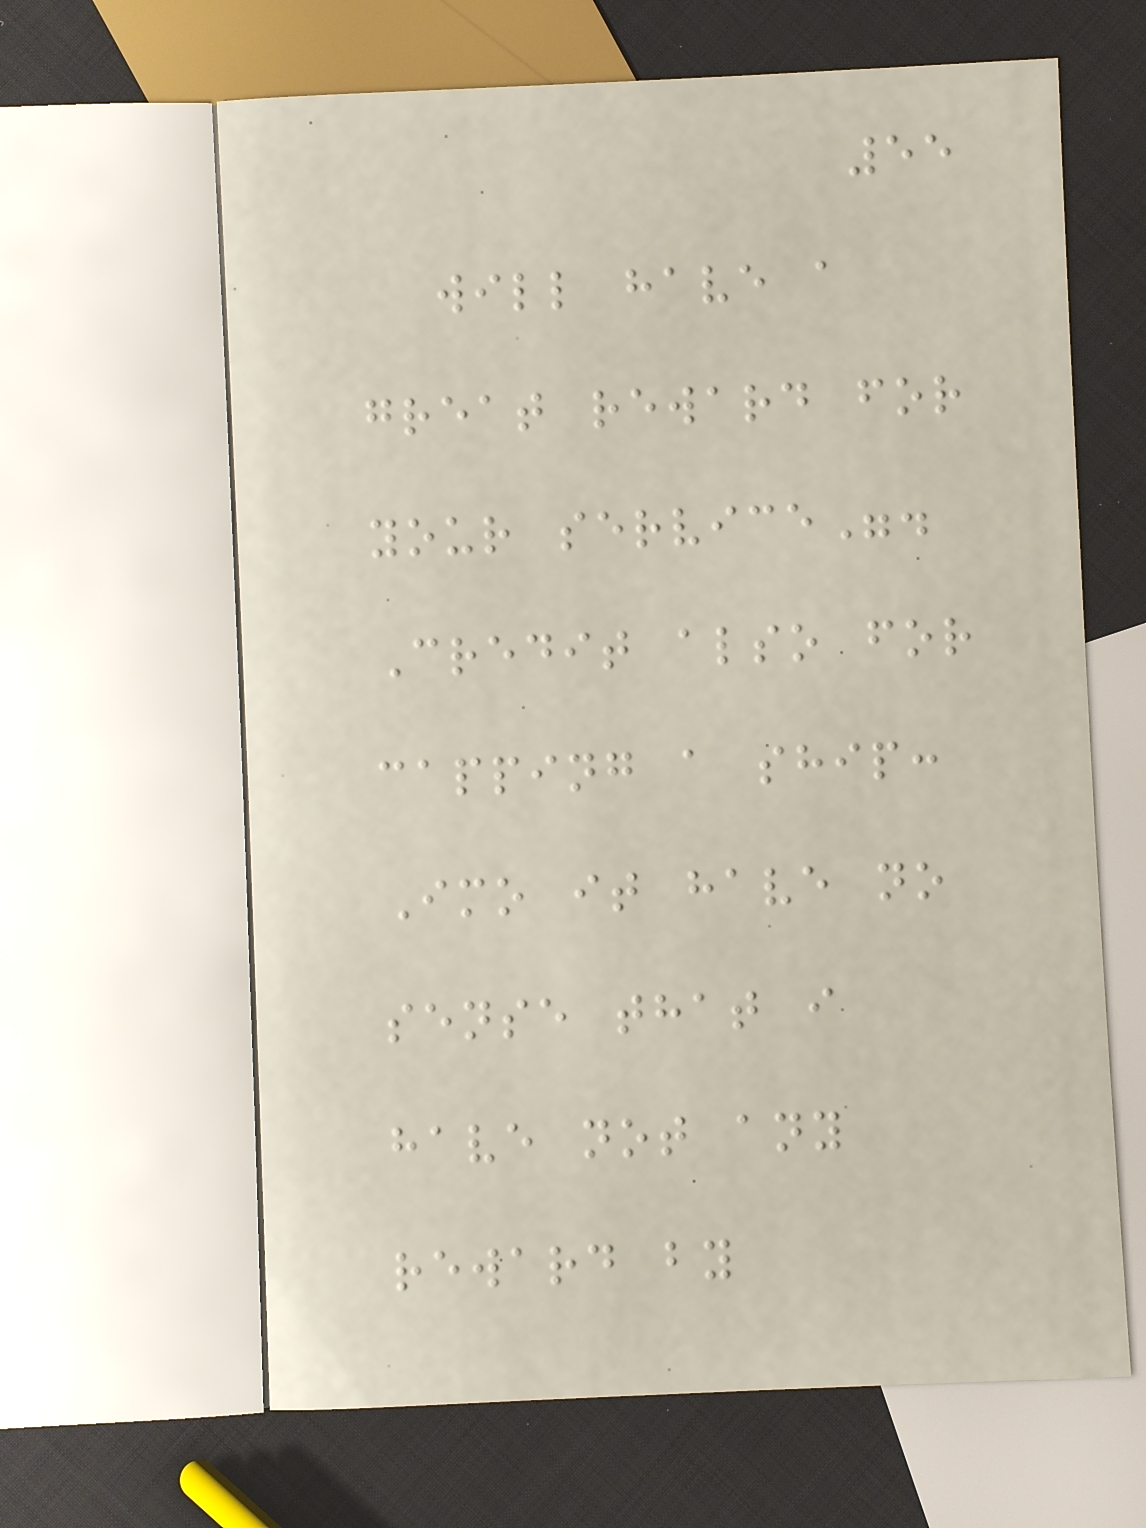55
will have a
great reward for
your service".
Credit also for
capping a ship:
Imo it have no
sense that i
have not any
reward by
